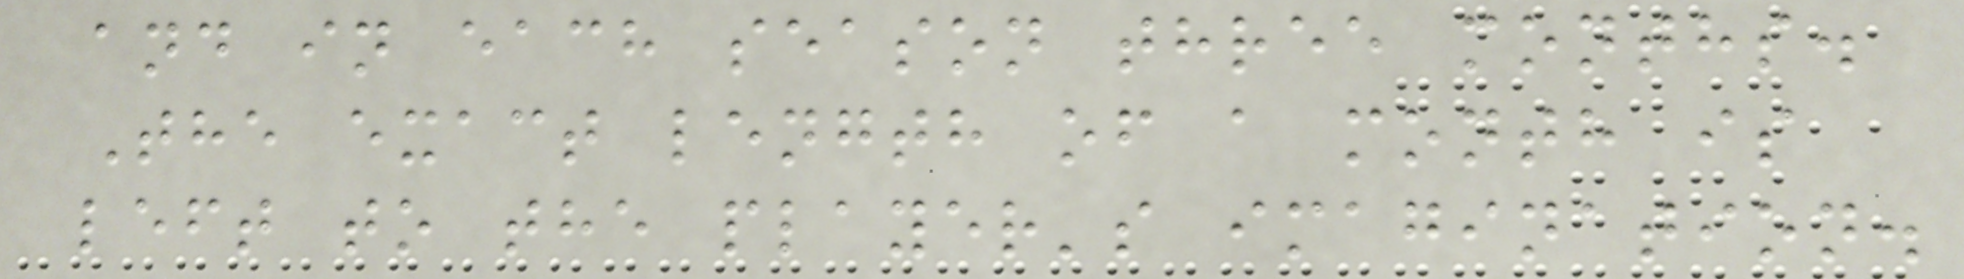and in each season three months.
The exact length of a month is
left to the player's imagination.
